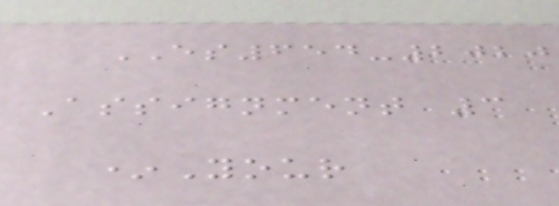ES654-2020
Assignment 3
*Your
